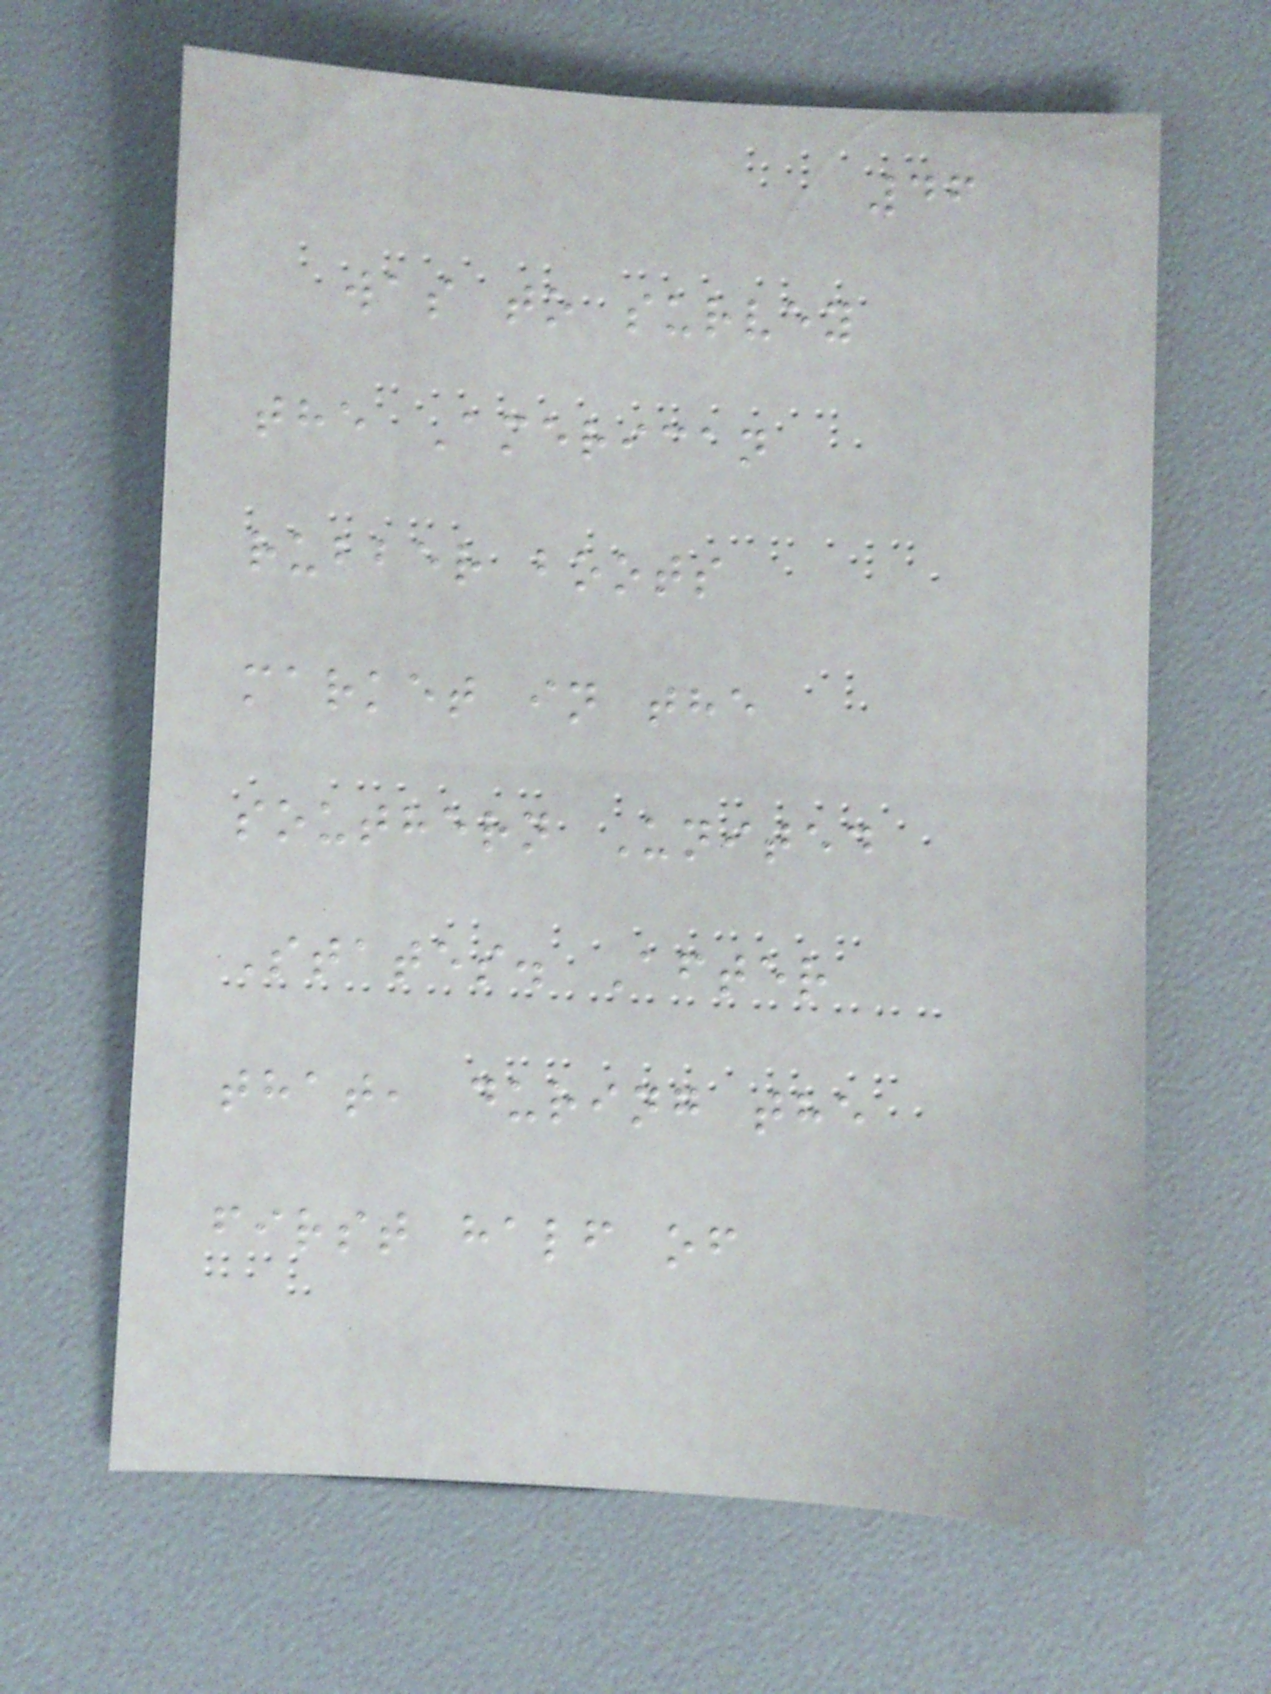46
was to survey
the American
rubber boots
market in the
southern United
States. After
that, during the
first half of
